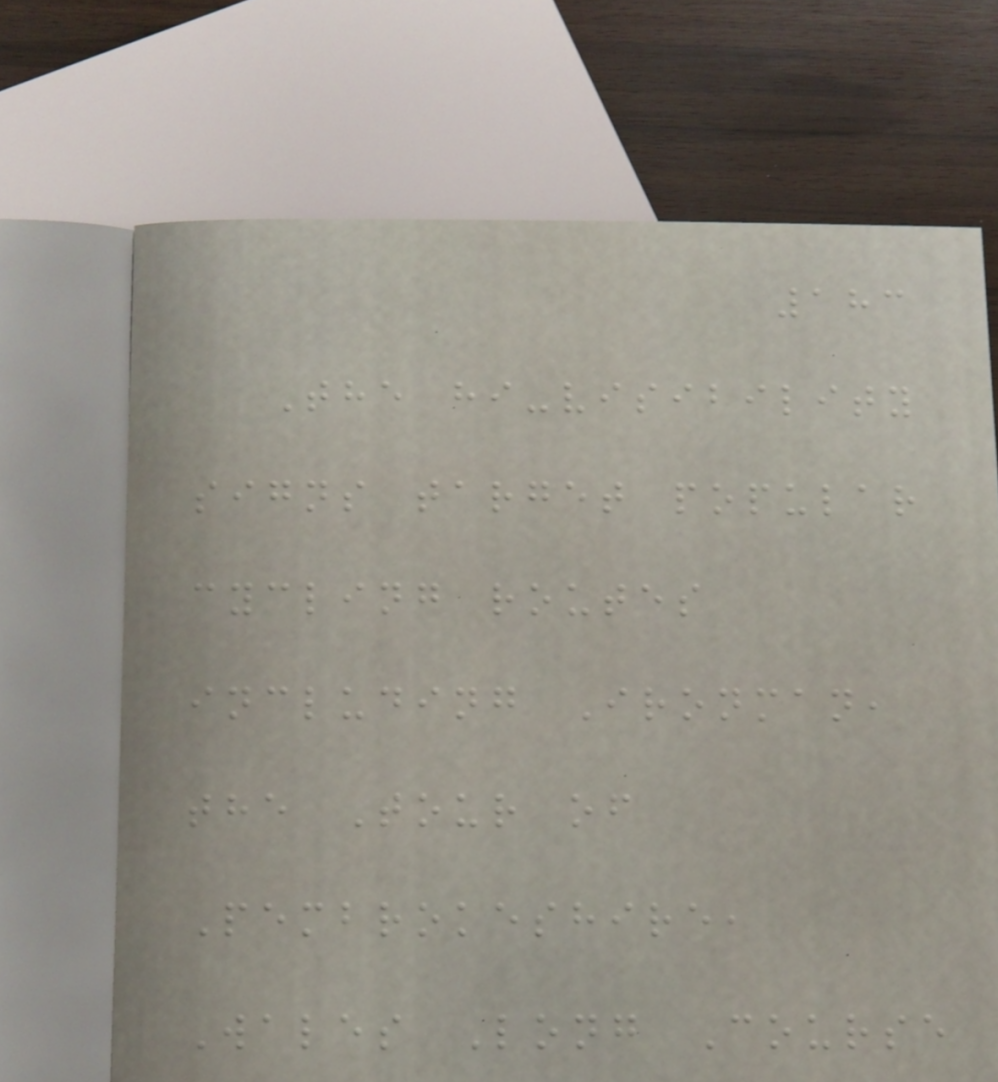183
The hi-visibility
signs target popular
cycling routes
including Ironman,
the Tour of
Pembrokeshire,
Wales Long Course
